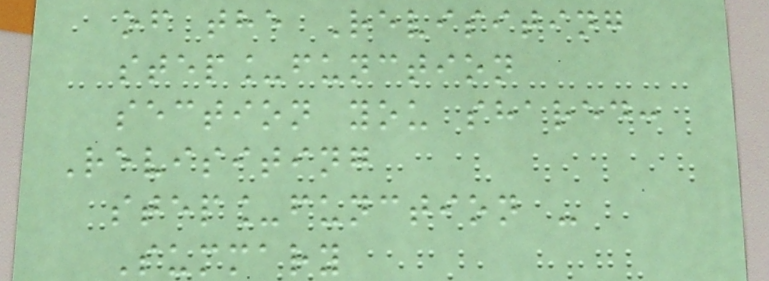of the Revisiting
step_function
section you shared:
Revisiting
step_function -
Summary
